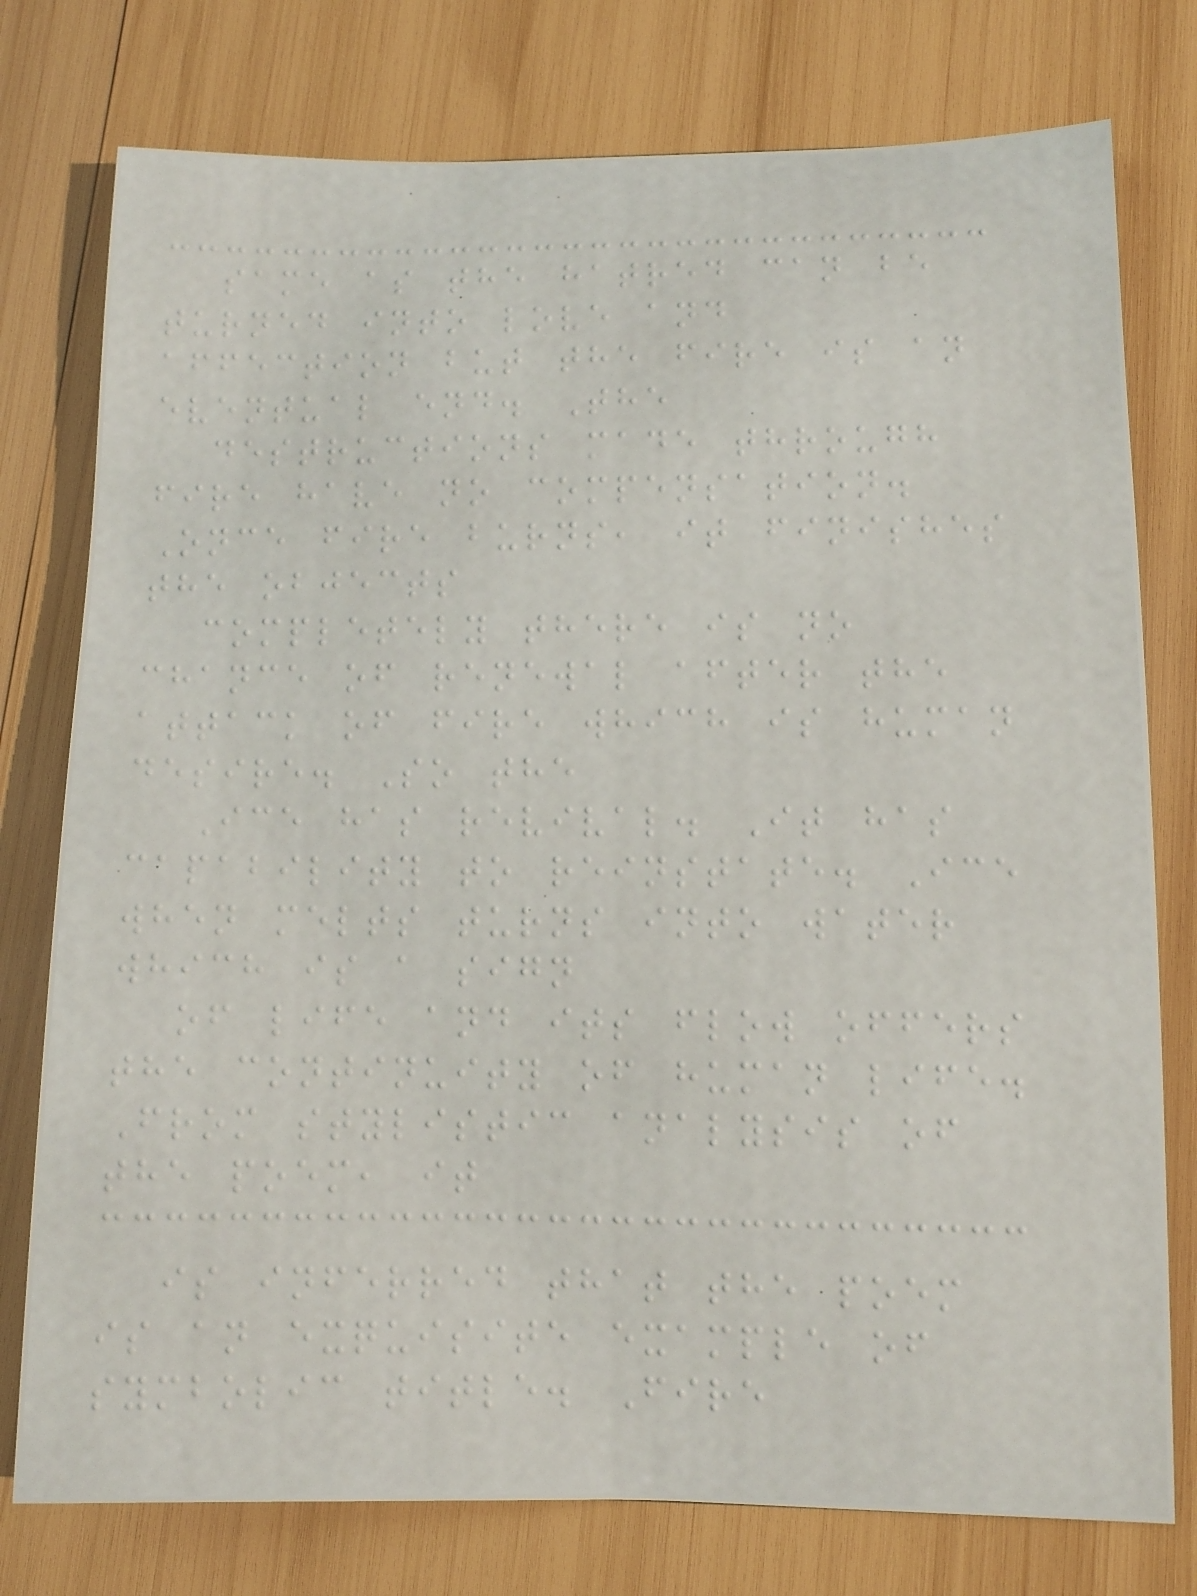same as the hatred can be
turned into love and
affection but the fire is an
eventual end. The
destructions made through
fire have no compensation.
Once fire burns, it finishes
the objects
completely there is no
chance of renewal after the
attack of fire which is human
desire. So the
Ice has revival. It has
capability to reinstate. Ice
when melts turns into water
which is a sign
of life and its flow offers
the continuity of human life.
From stylistic analysis of
the poem, it
is inferred that the poem
is an exquisite example of
symbolic title. Fire
